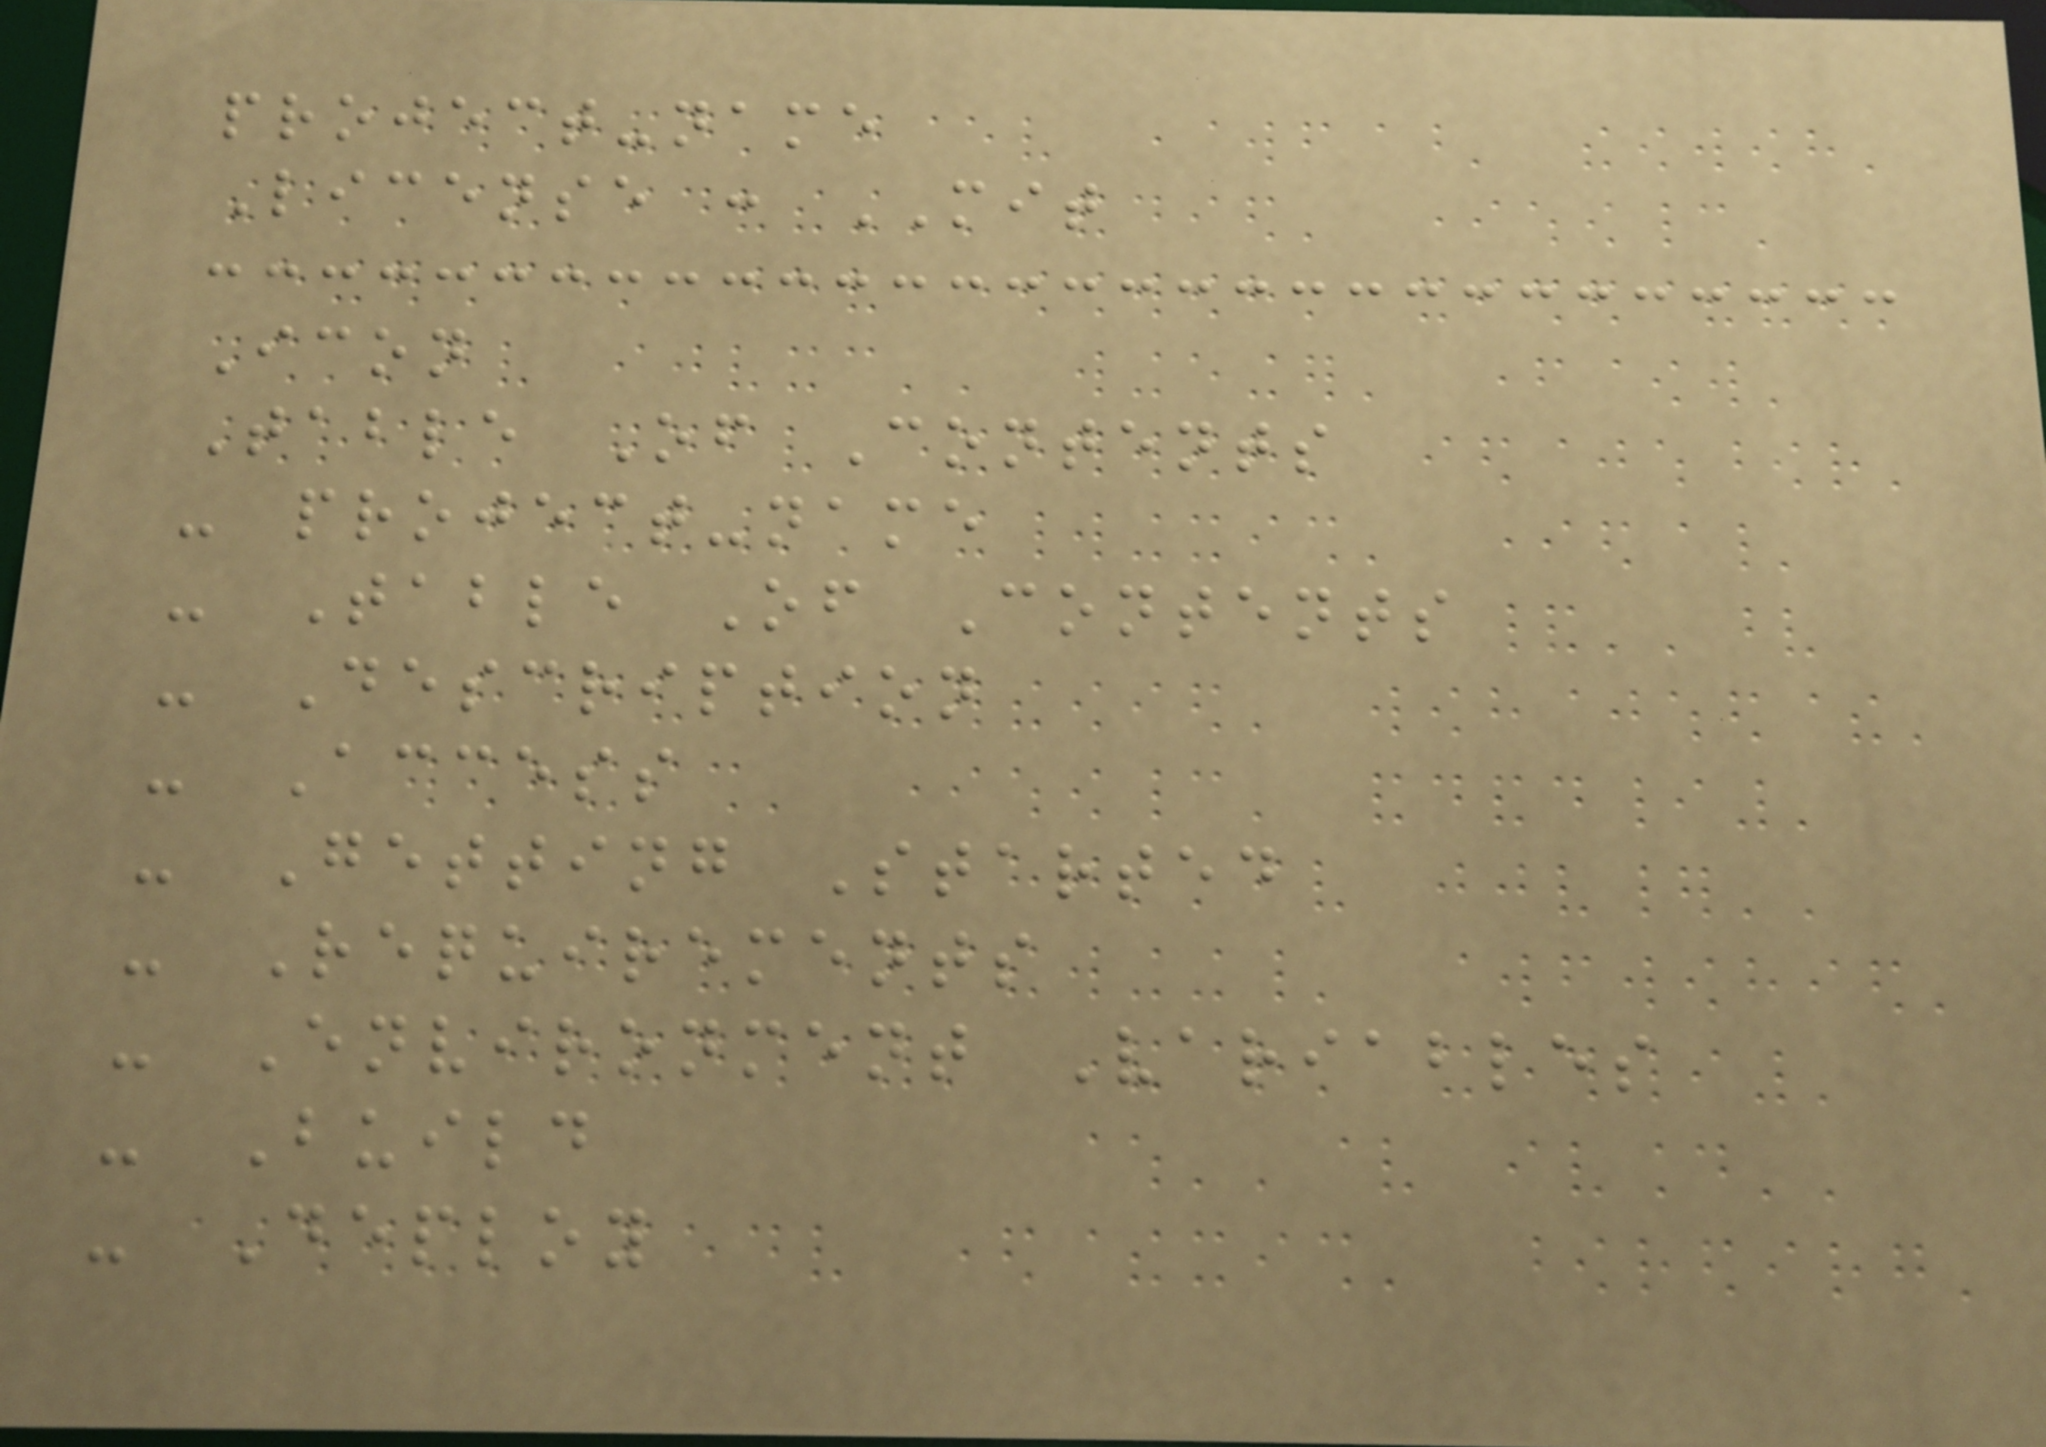project-name
License : MIT
Icon
Table Of Contents
- project-name
- Table Of Contents
- Description
- Access
- Getting Started
- Requirements
- Environment Variables
- Build
- Deploy
